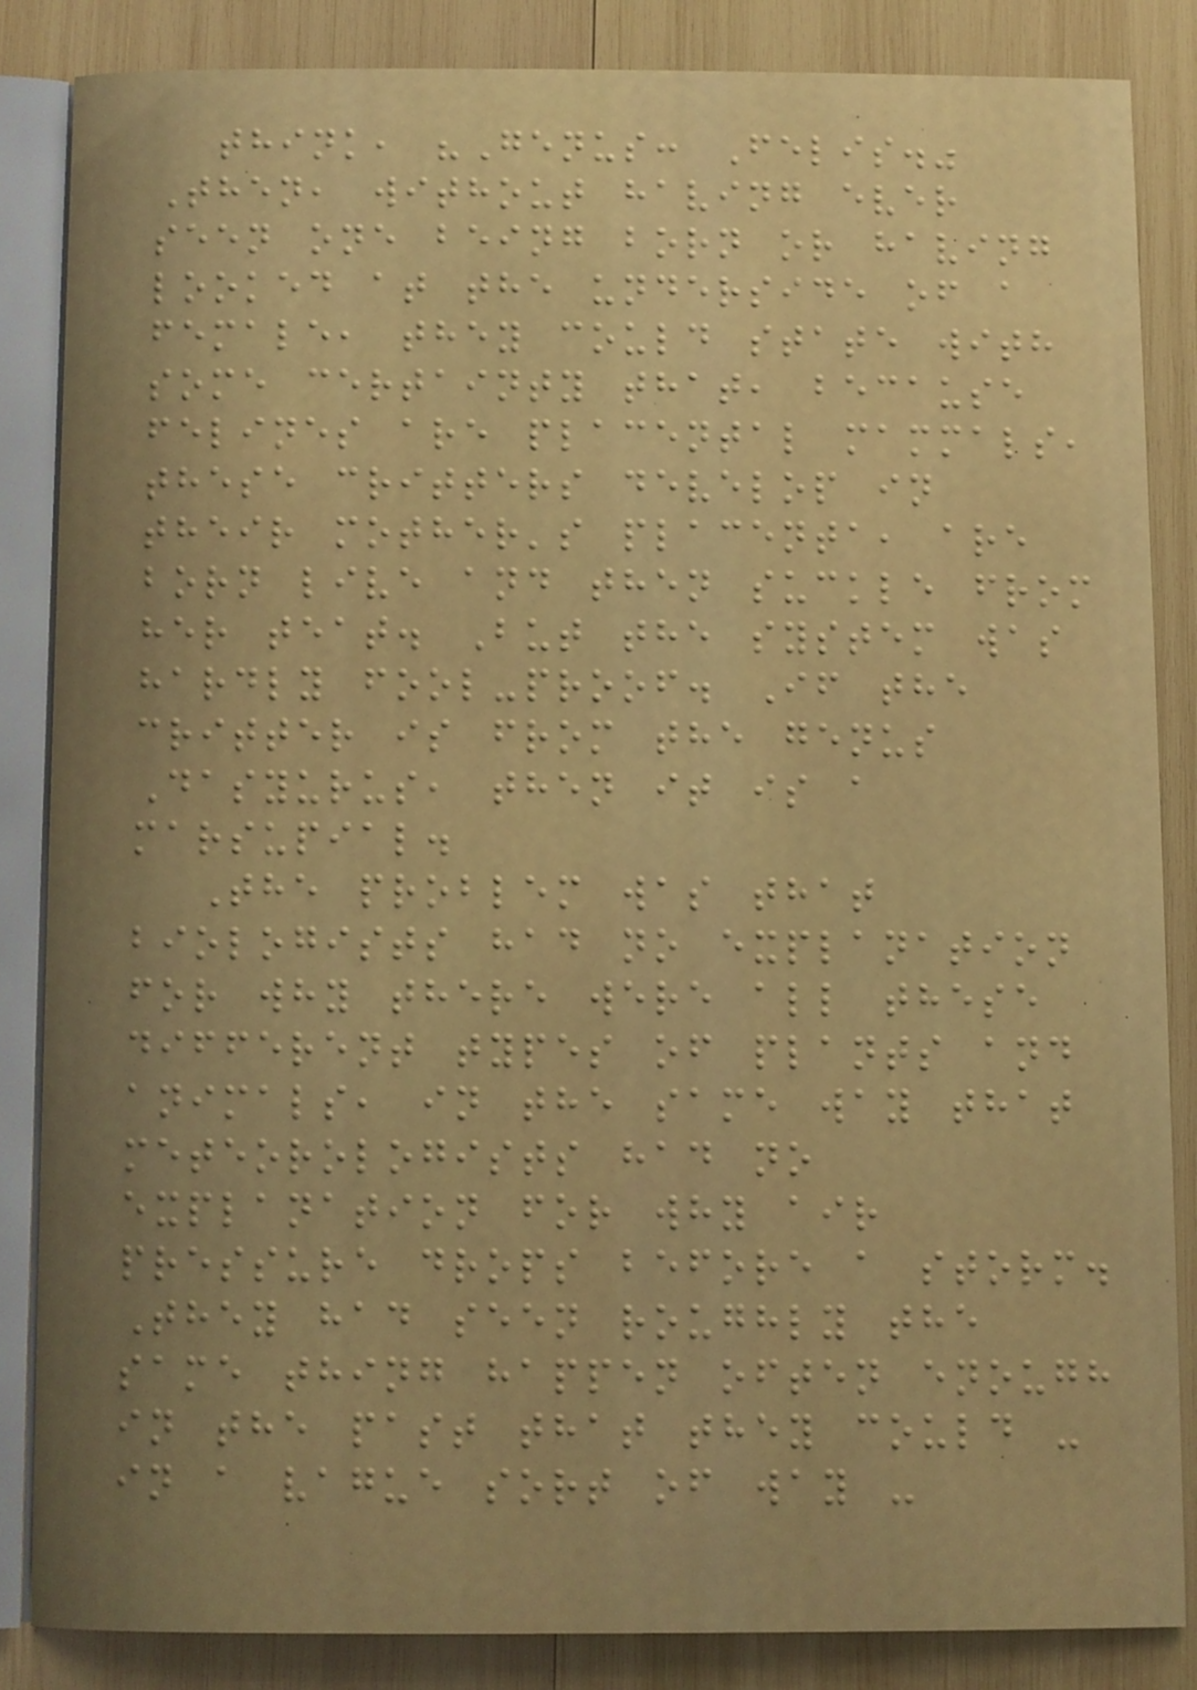think, "Genus: Felis."
Then, without having ever
seen one being born or having
looked at the underside of a
female, they could state with
some certainty that, because
felines are placental mammals,
these critters develop in
their mother's placenta, are
born live and then suckle from
her teat. But the system was
hardly fool-proof. If the
critter is from the genus
Dasyurus, then it is a
marsupial.
The problem was that
biologists had no explanation
for why there were all these
different types of plants and
animals, in the same way that
meteorologists had no
explanation for why air
pressure drops before a storm.
They had seen roughly the
same thing happen often enough
in the past that they could -
in a vague sort of way -
